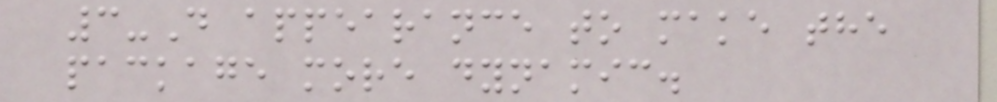3-D appearance to make the
package more dynamic.
